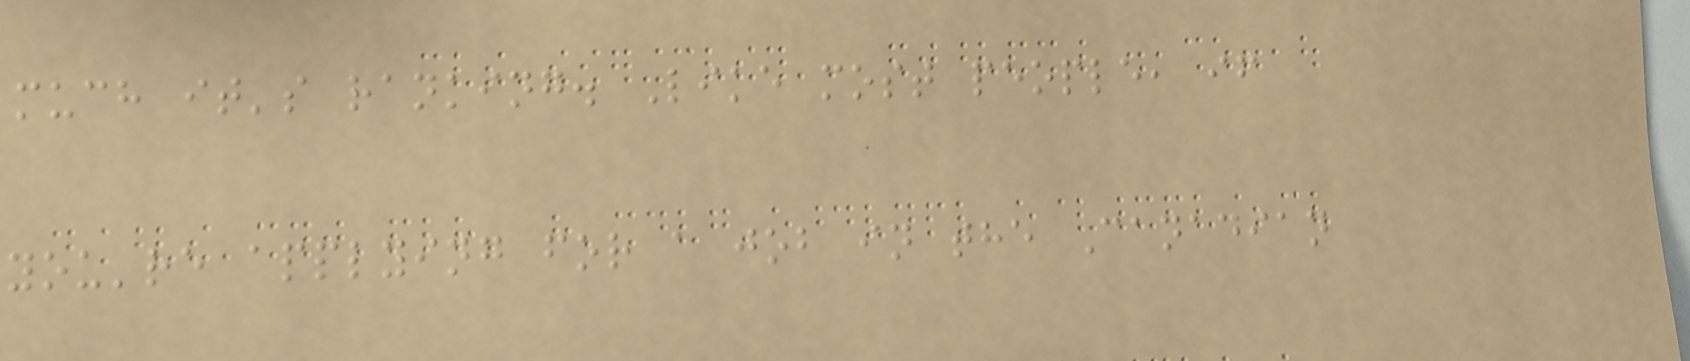much it's ranking. Like most people, if
you're applying for a job in the Canadian
